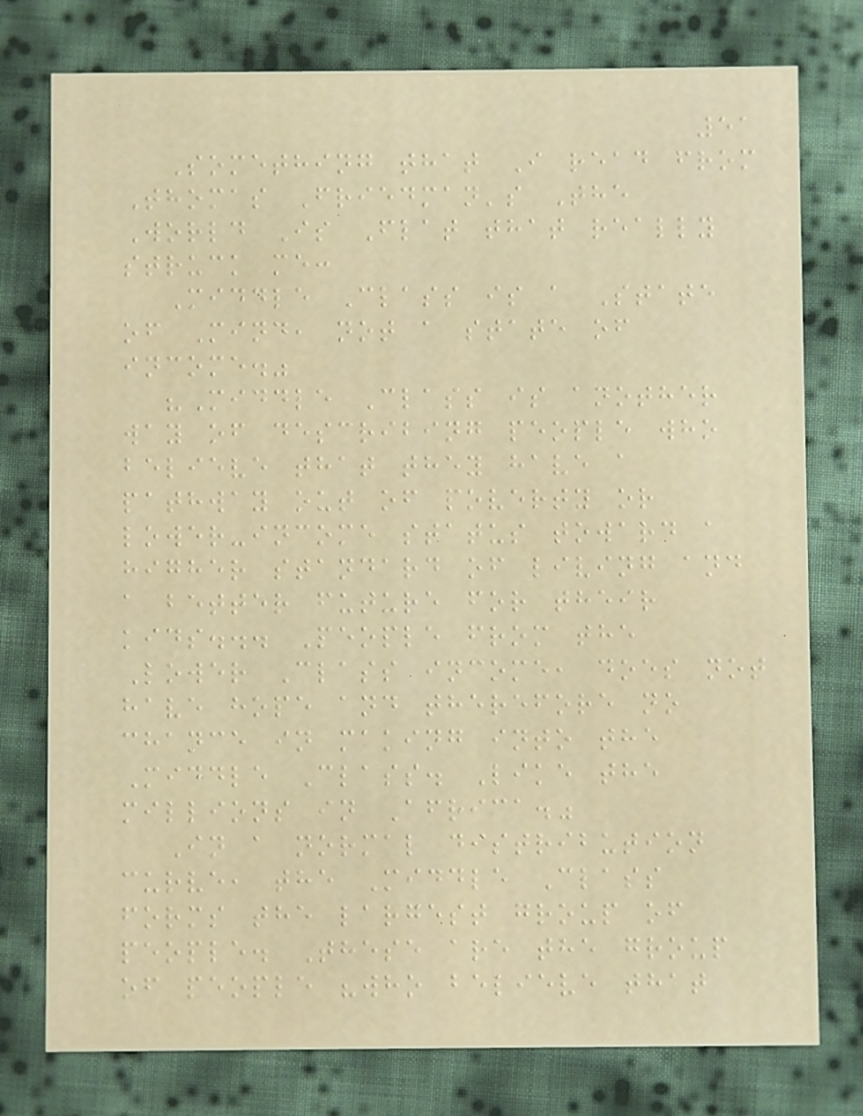51
Something that I read from
Thomas Friedman's The
World Is Flat that really
struck me:
Middle Class is a State
of Mind, not a state of
income."
"Middle Class is another
way of describing people who
believe that they have a
pathway out of poverty or
lower-income status toward a
higher standard of living and
a better future for their
kids... People from the
Lower Class income, does not
have hope and therefore no
chance in making into the
Middle Class. Like the
millions in Africa."
In a normal distribution
curve, the Middle Class
forms the largest group of
people. These are the group
of people "who believe that
